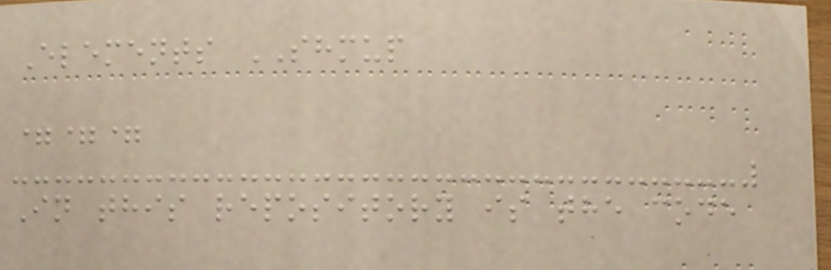Elements SHMUP
===
In this repository is the code
